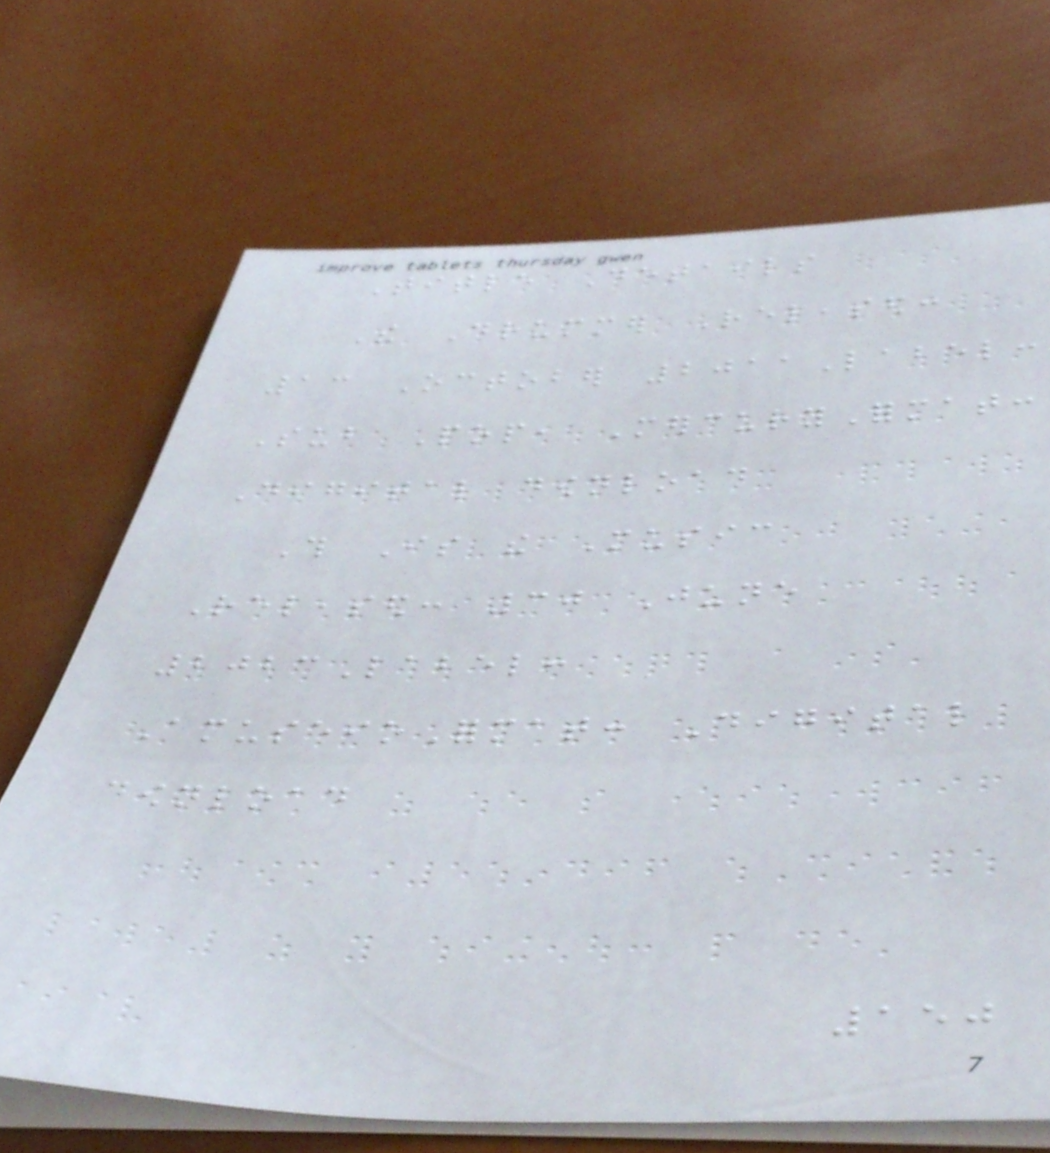Title Details
The Drummer Released:
13 October 2011Label:
Sub Pop, MercuryFormat:
Digital download
This Is the Music
Released: 30 June
2023Label:
AmuseioFormat: Digital
download
150
